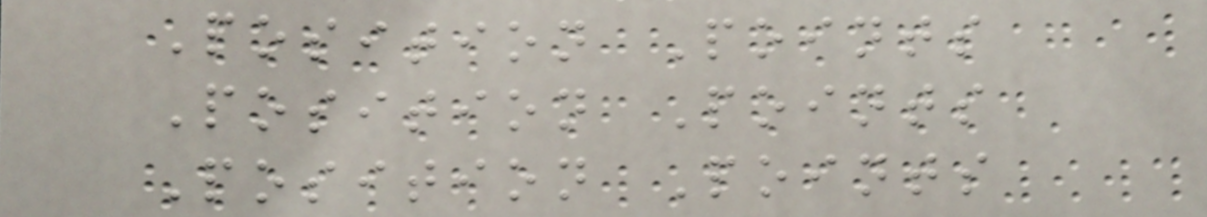Position Points
Position Points
Position Points
